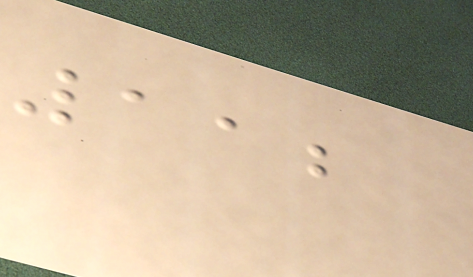112
